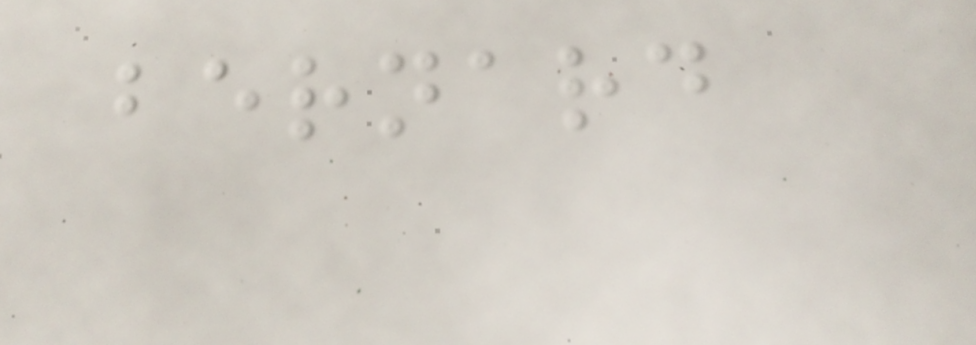bernard
